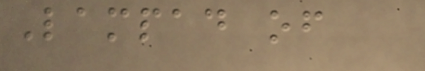Lampad of
